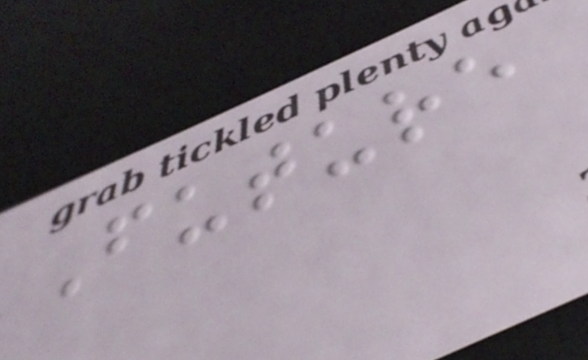Future
